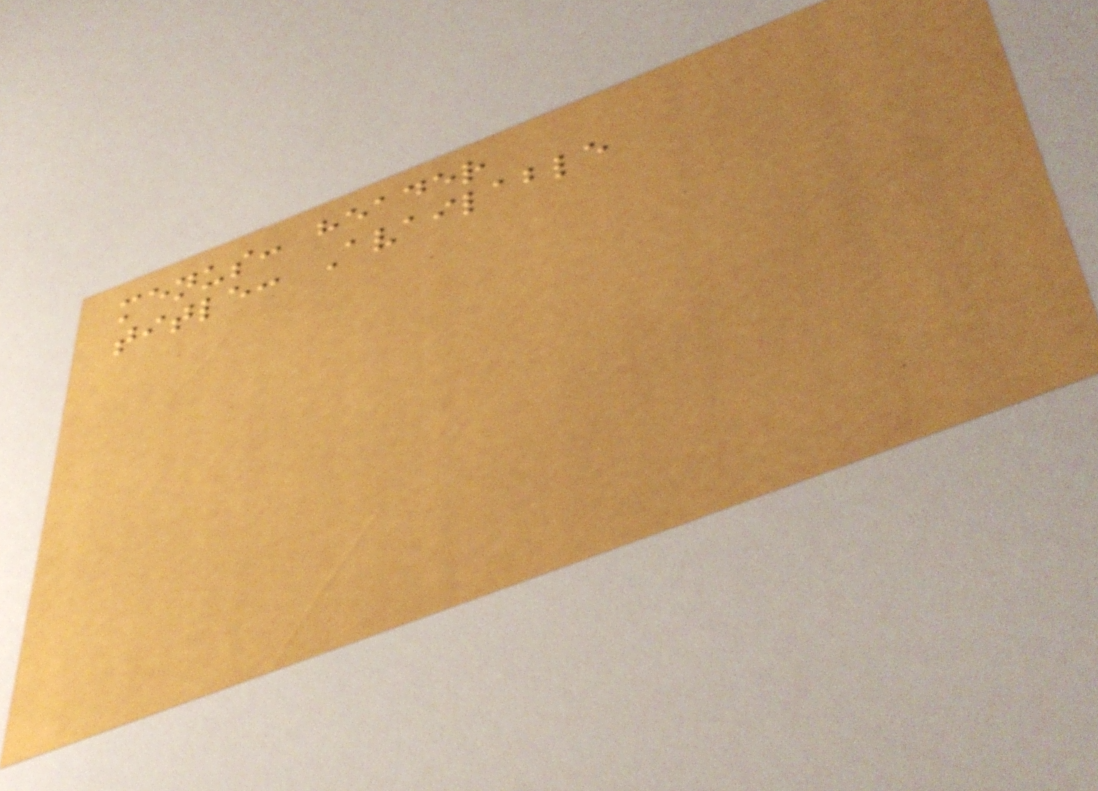menus: header
title: Available
